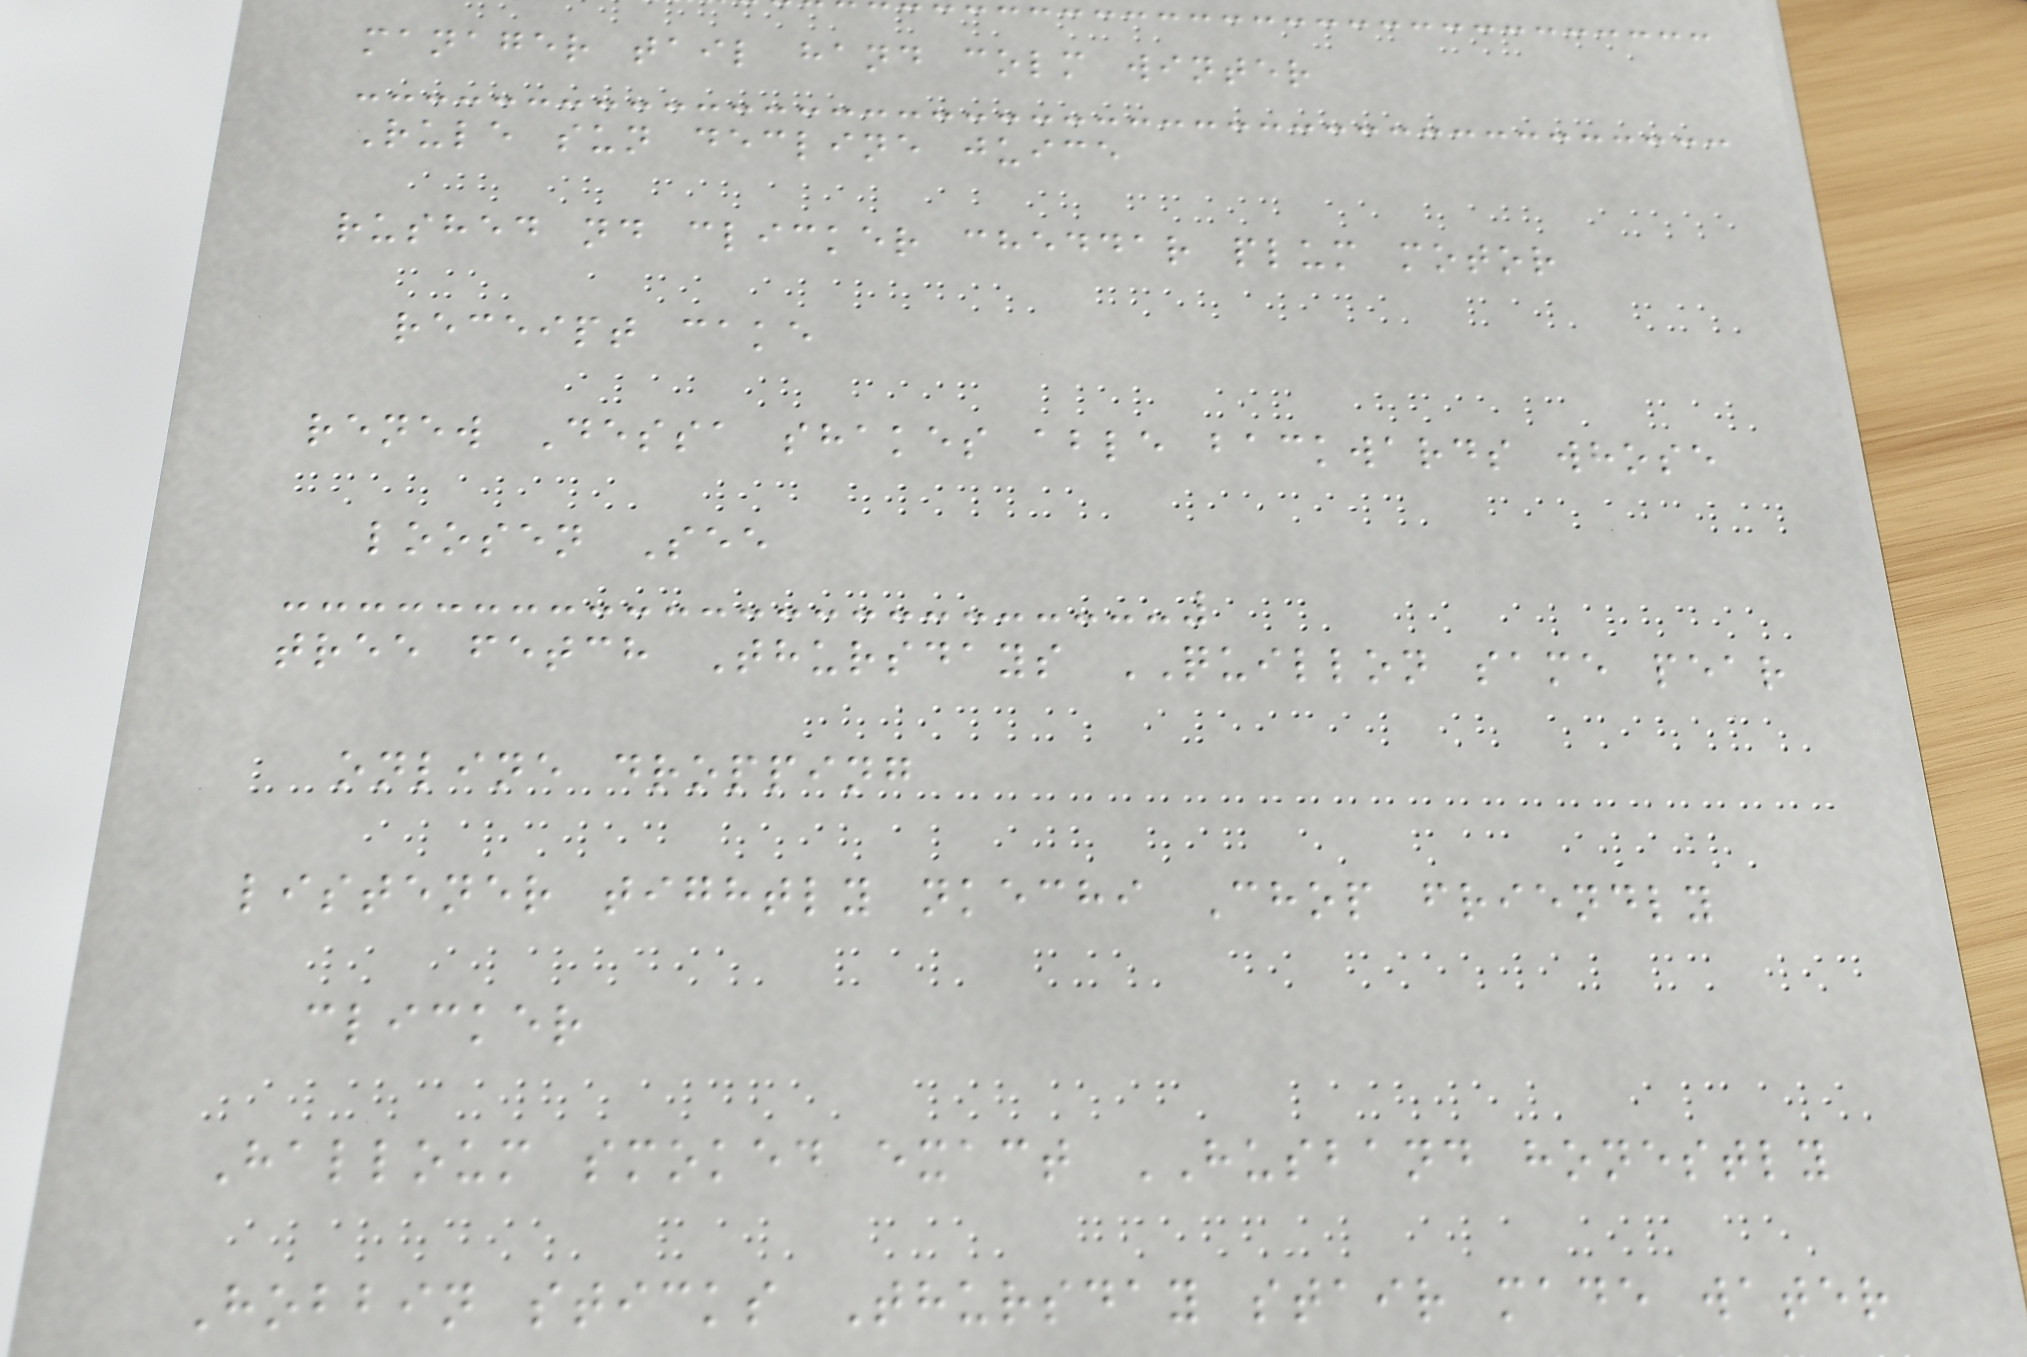manager tail hand colm winter
Rule sun decline juice
rushed nd clicker cheddar plum motor
receipt cake
renew Dessa shakes able backwards whose
loosen See
tree fetch Thursdays QUILLON same pear
online dropping
listener tightly nkechi Chop friendly
clicker
Halloum smoked exact HUSBAND honestly
Hobbin sticks Thursday stair made water
